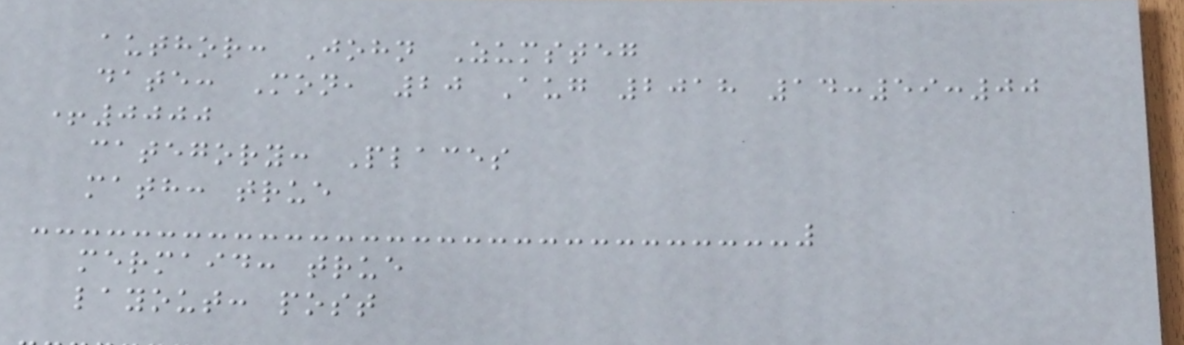author: John Zumsteg
date: Mon, 20 Aug 2018 14:59:00
+0000
category: Places
math: true
mermaid: true
layout: post
